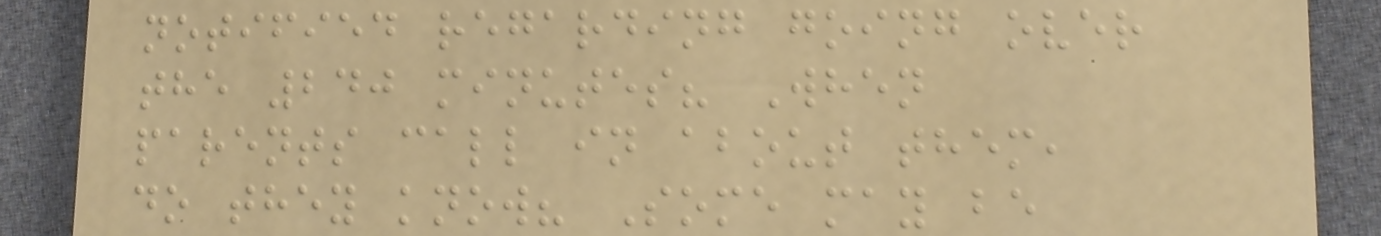notified regarding going over
the 240 minutes? When
parents call in about them,
do they know? Some may be
